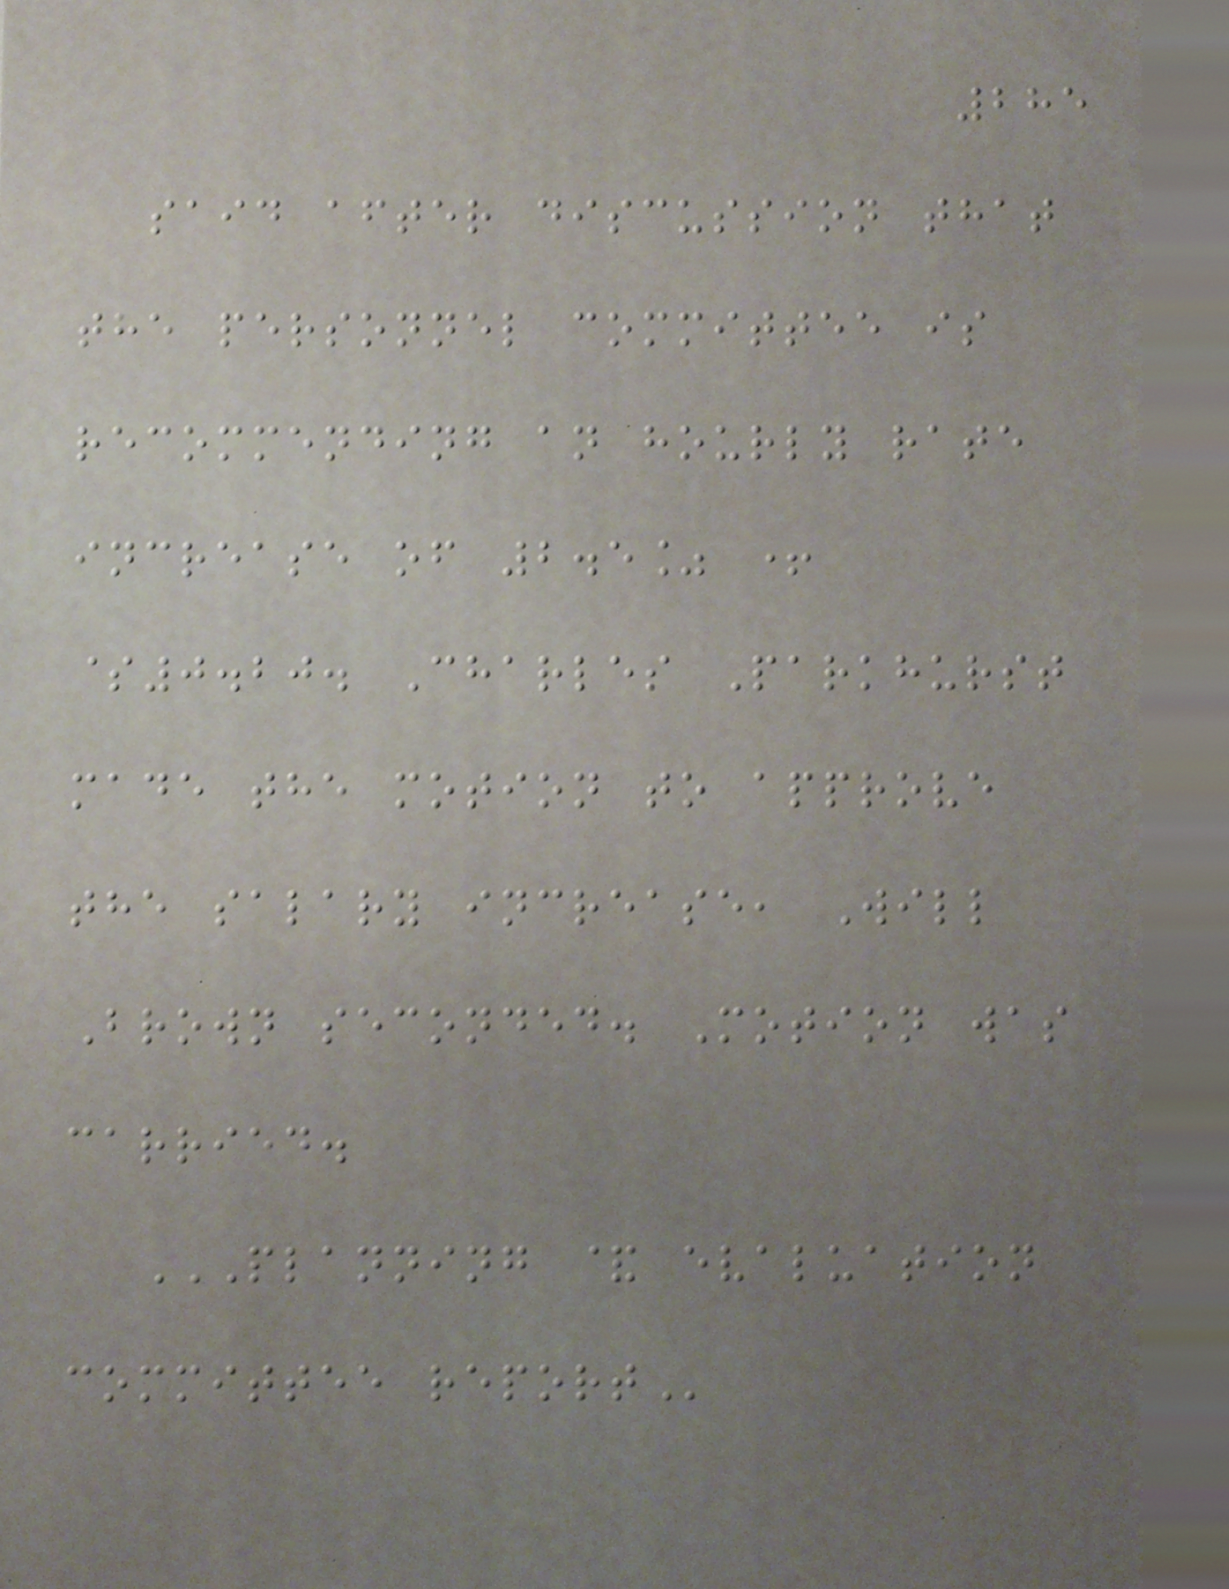285
said after discussion that
the personnel committee is
recommending an hourly rate
increase of 2.5% +
$0.20. Charles Parkhurst
made the motion to approve
the salary increase, Will
Brown seconded. Motion was
carried.
PLANNING & EVALUATION
COMMITTEE REPORT
